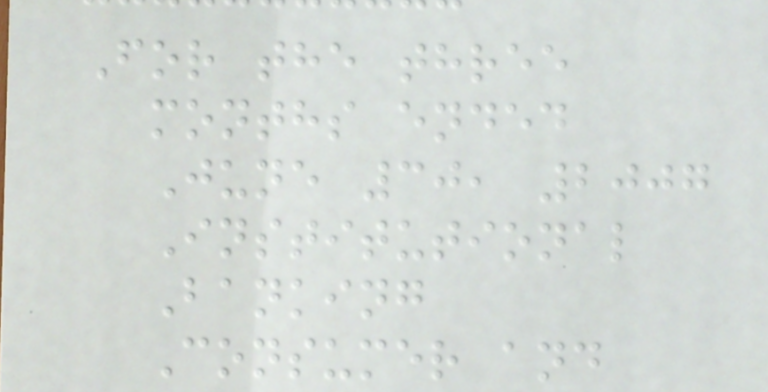For the three
months ended
June 30, 2007
Institutional
Banking
Consumer and
